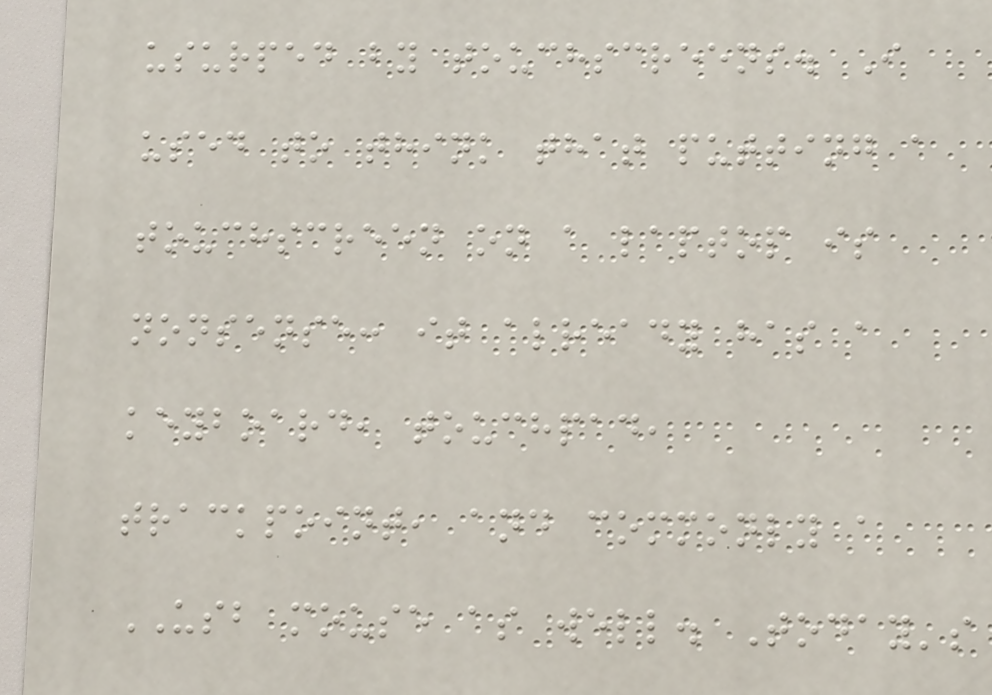usurped by touchscreens. I
used to think that putting a
touchscreen on a laptop is
nonsense: it already has a
keyboard, touchpad,
trackpoint, and commonly a
USB mouse as well. Today's
